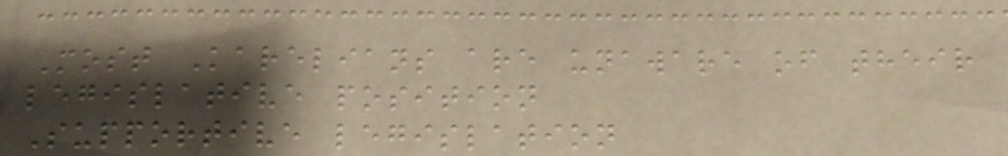Most Karelians are unaware of their
legislative position
Supportive legislation
